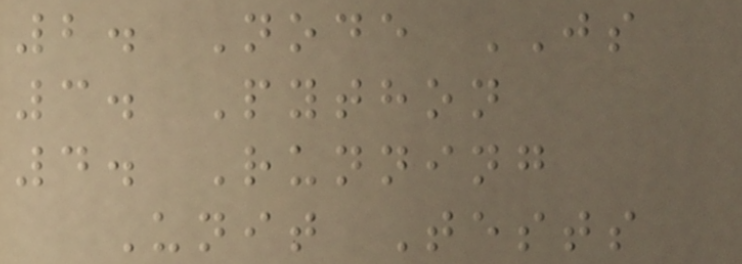2. Node JS
3. Python
4. Running
Unit Tests
